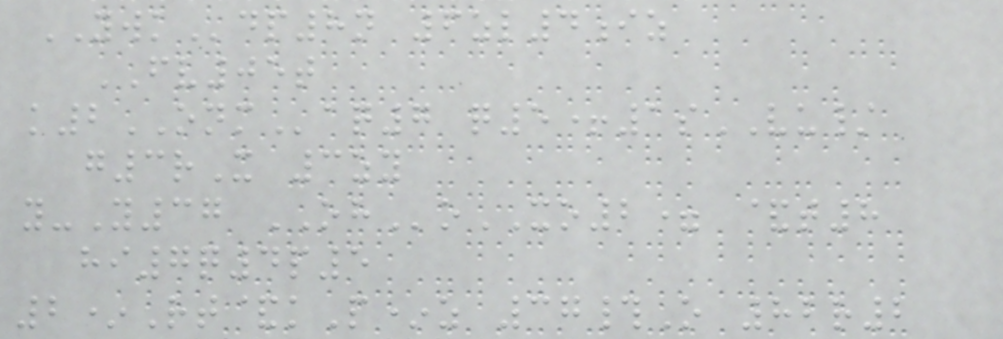YWKdp8n 6zl4iz
FV05t
k2ONMaq7 q5+1sVU/
g3rX 3zy
y-Y37 OHoXO2= &t8
hi7q4p5
2*Rt&kP*z 37#O 82r2
